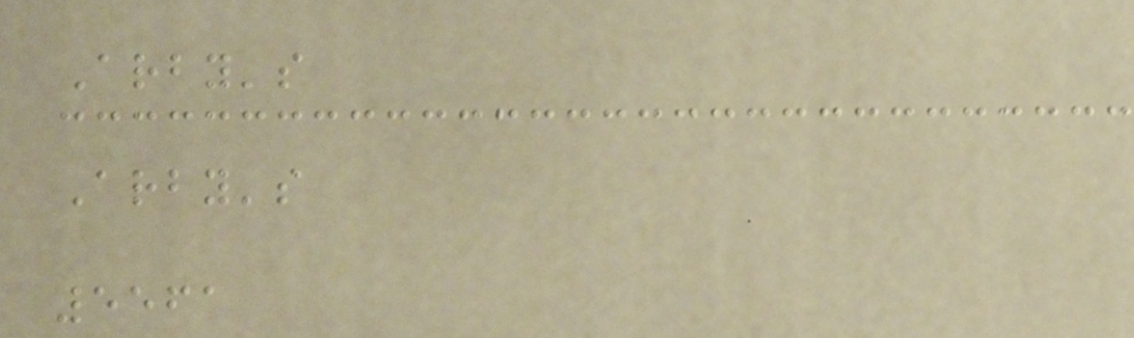Arby's
Arby's
5561
